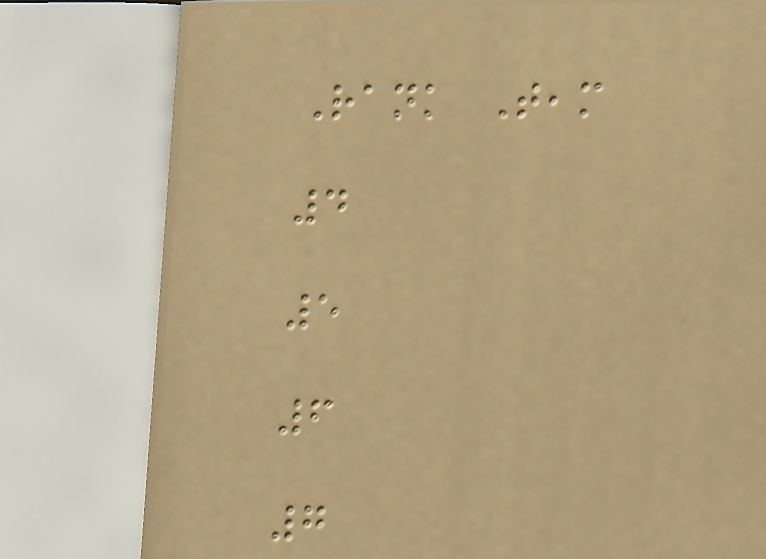Rank Team
4
5
6
7
